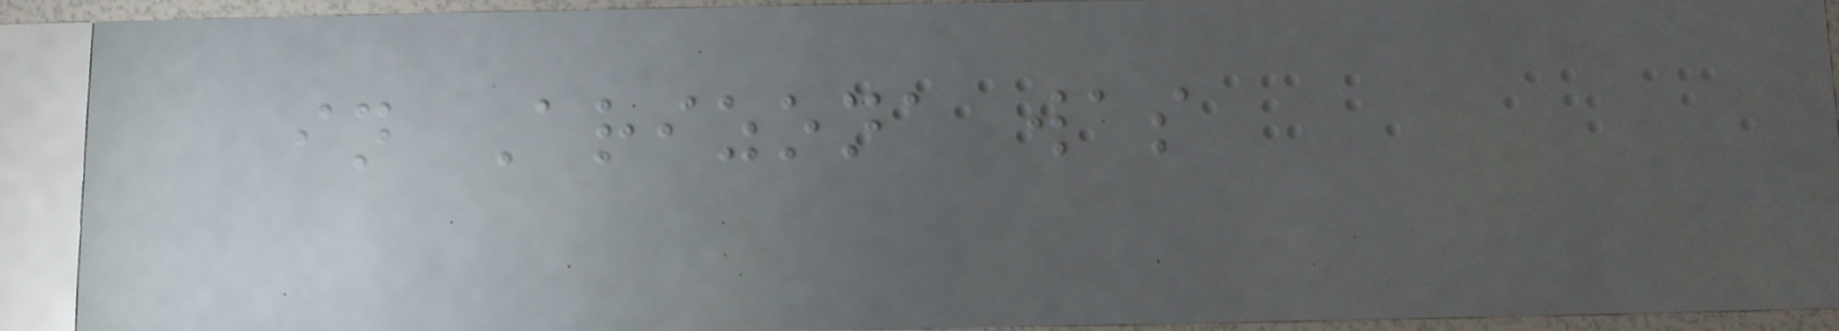in Arizona was
